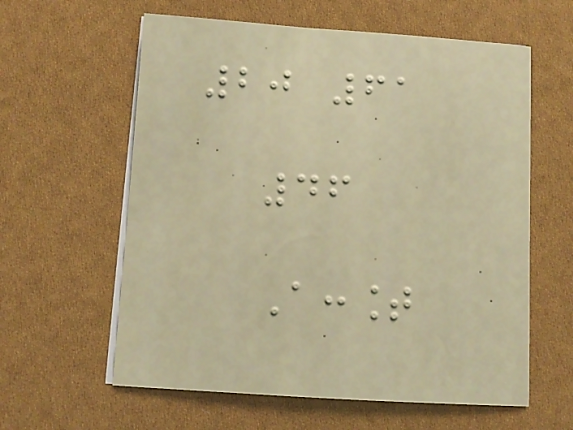20 61
46
Account
